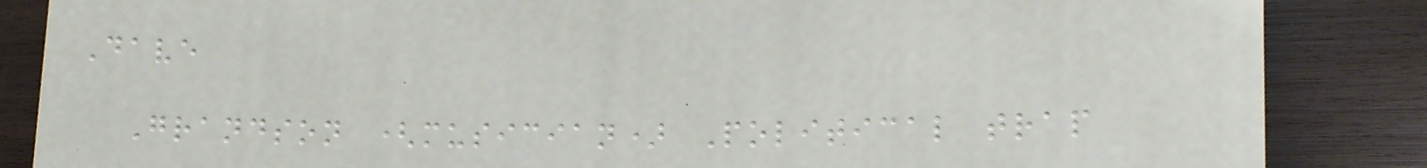Dave
Grandson (musician) Political trap
